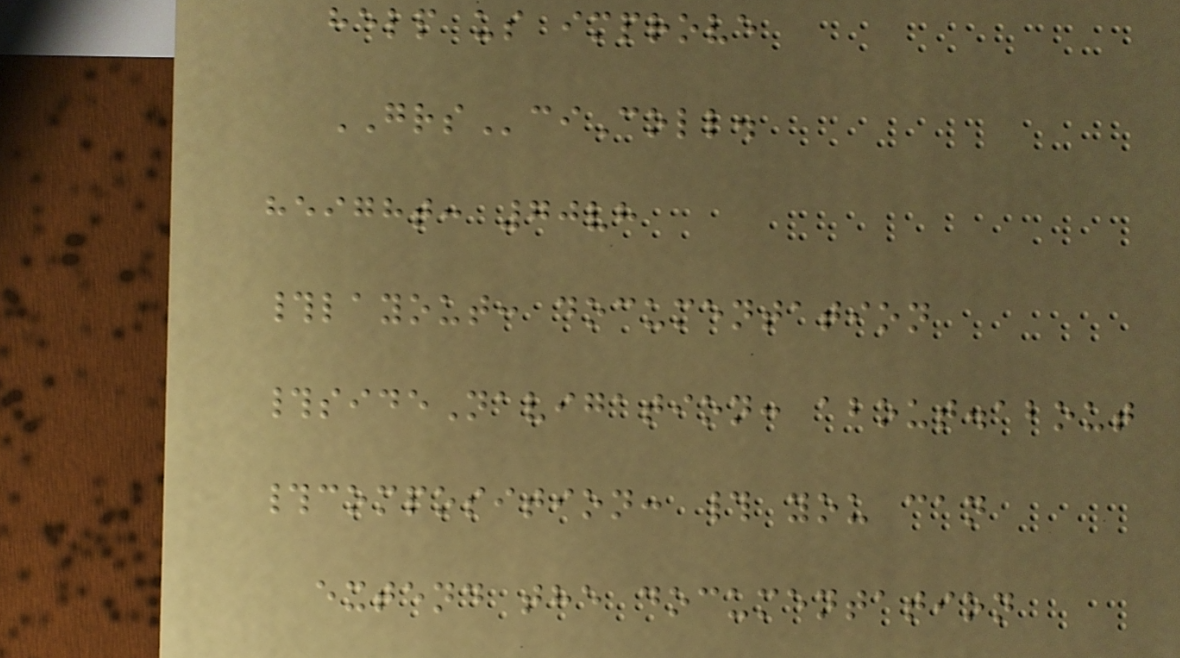help us improve
GRSciColl.
height: 70vh
#layout: documentation
#sideNavigation: about.about
#composition: # you can
extend the documentation
